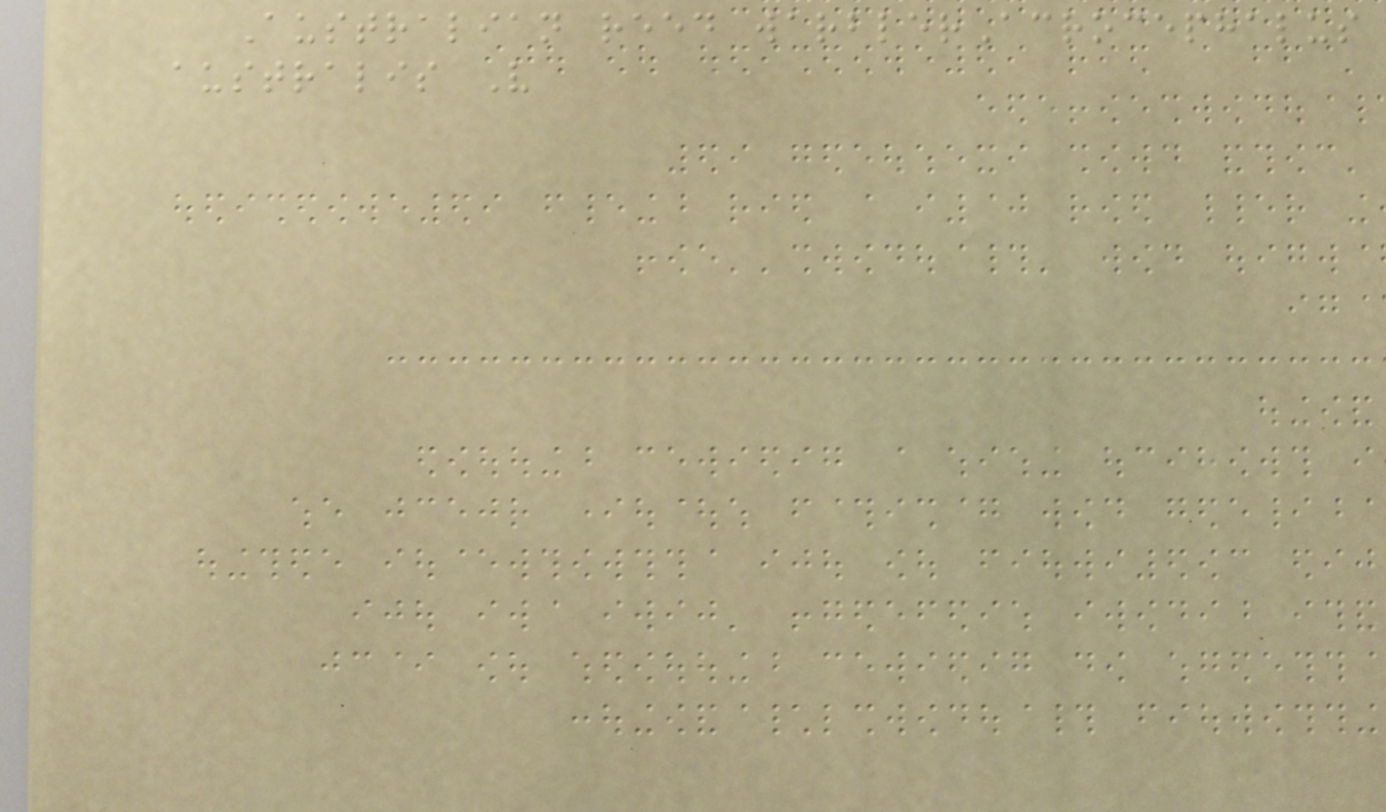Australian reed warblerAcrocephalus
australis V
